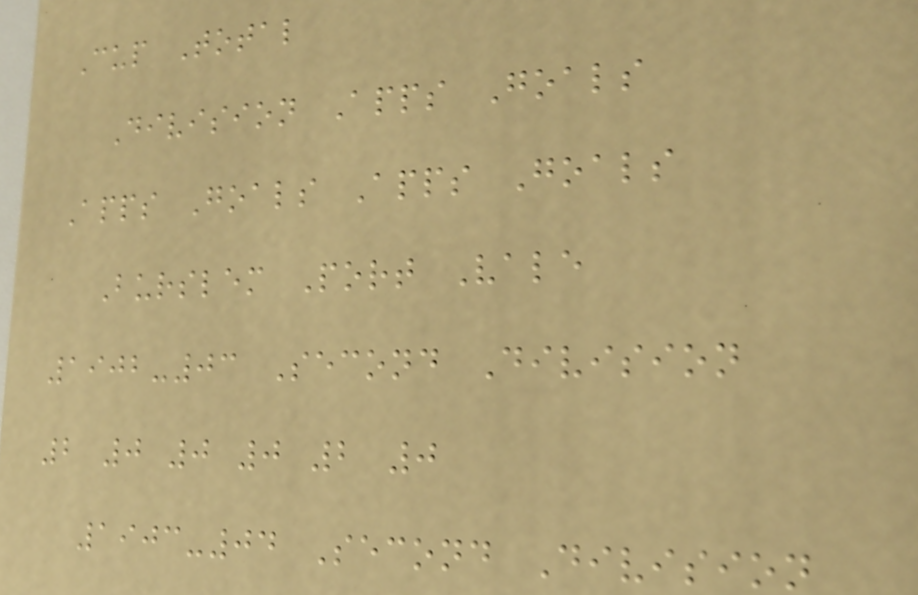Cup Total
Division Apps Goals
Apps Goals Apps Goals
Burslem Port Vale
1902-03 Second Division
2 0 0 0 2 0
1903-04 Second Division
